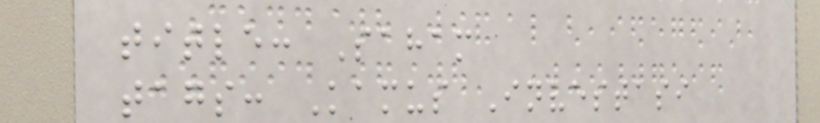title: Saham
tags: Kamus Investasi
